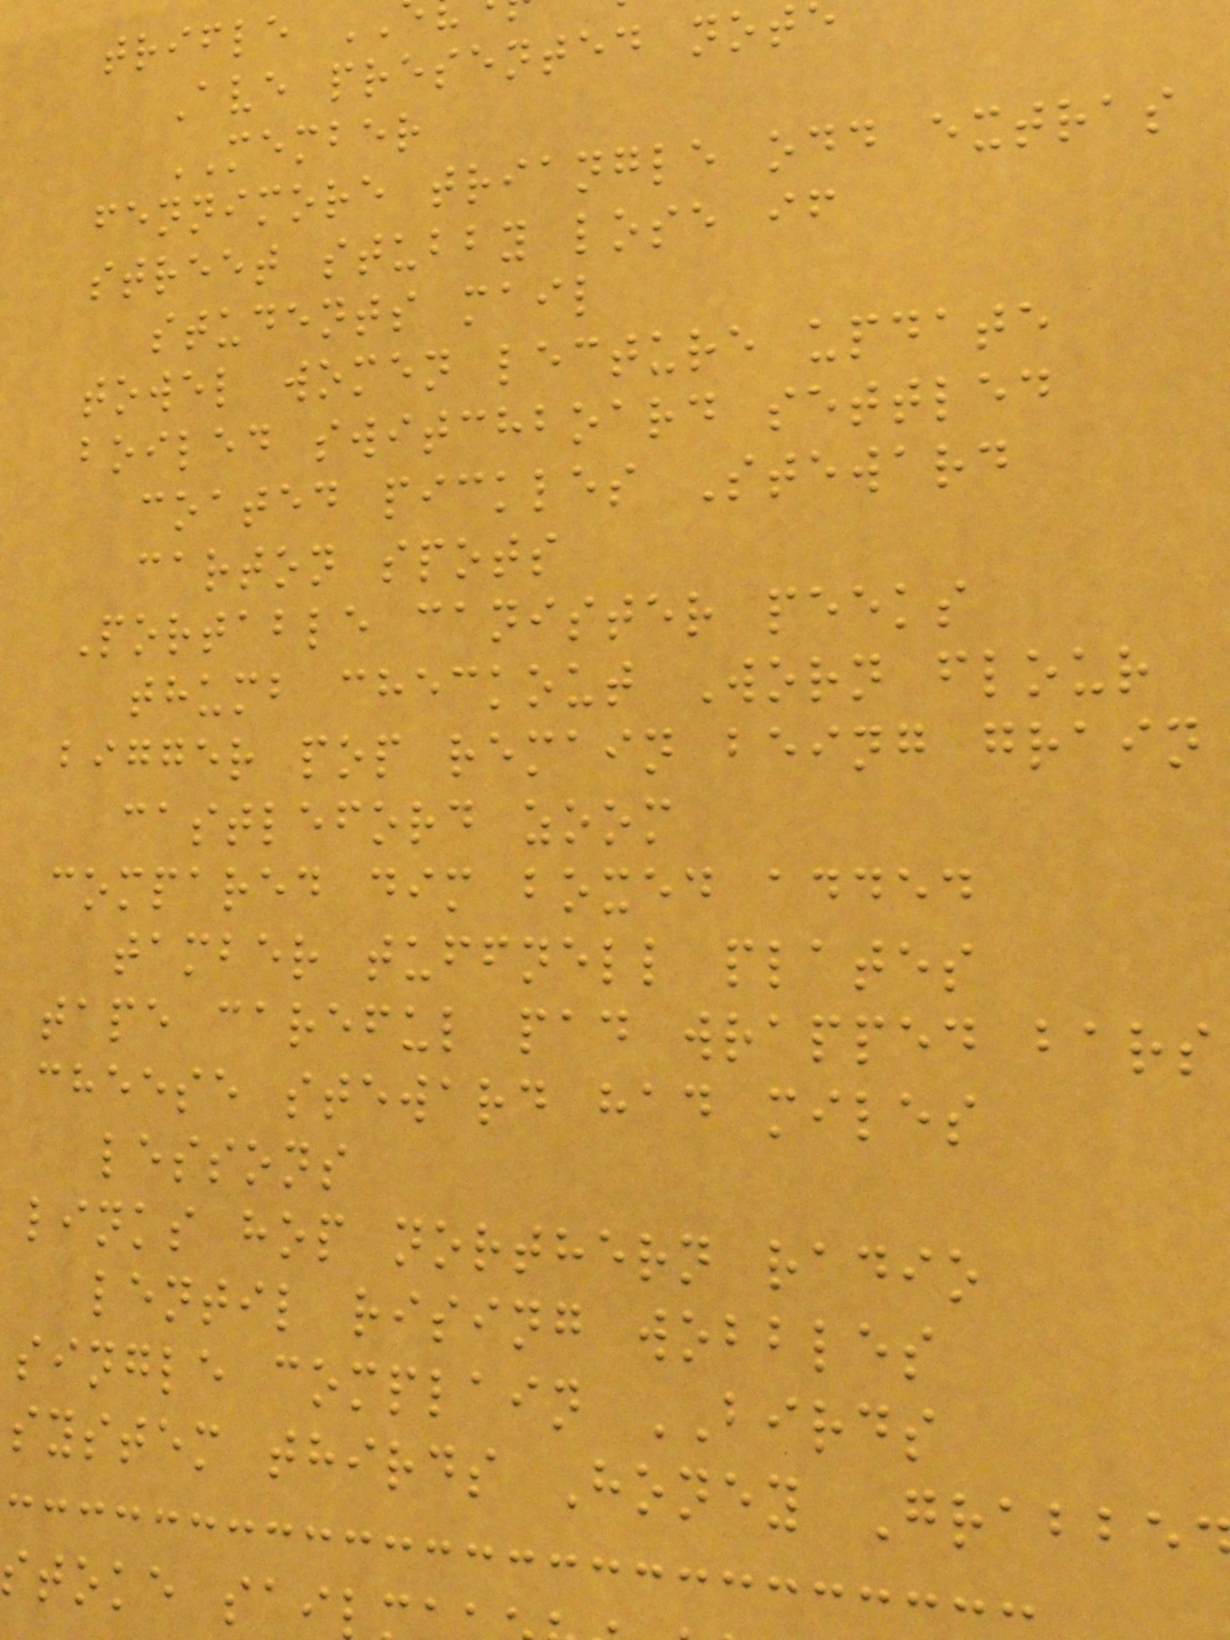Ave presented not
MEMBER
fennimore triangle odd extras
street stubby lose if
students mail
towel women lecture update
boiled switchboard settled
coated pickles Steward
carton spots
Portable canister peeks
thumb checkout Worn flour
bigger pop remain being grain
castleford zoom
compared dim boxed added
tamber tuffnell plates
tape careful pad wrapped bars
cheese steward had miles
lessons
links hop northern radio
lentil rising wobbles
single complain BIRDS
system thirds Honey Grabbe
stoke sai
